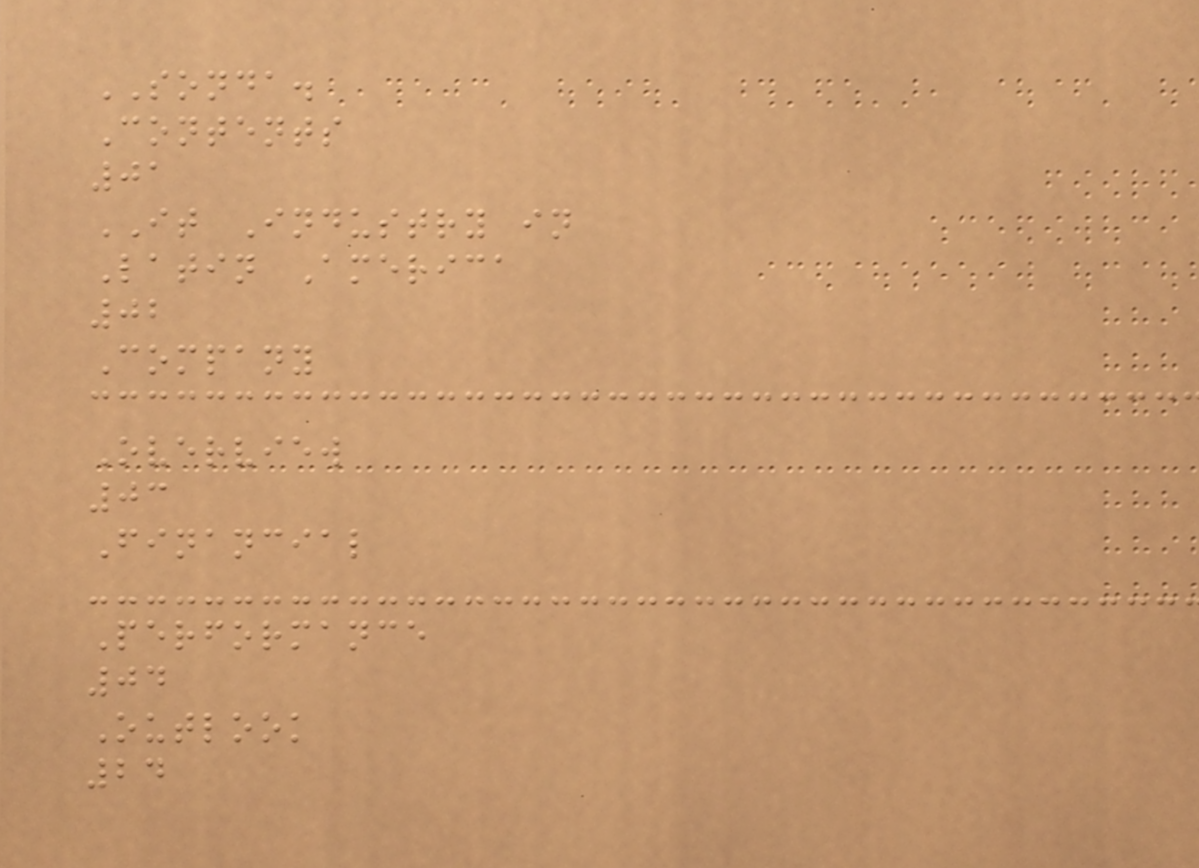SONDA.
Contents
01
IT Industry in
Latin America
02
Company
Overview
03
Financial
Performance
04
Outlook
24
